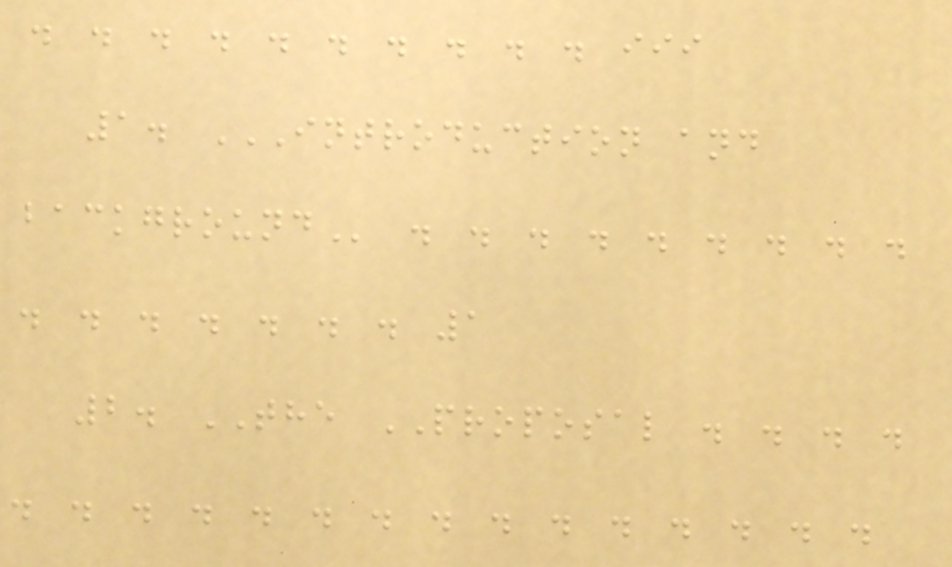. . . . . . . . . . iii
1. INTRODUCTION AND
BACKGROUND . . . . . . . . .
. . . . . . . 1
2. THE PROPOSAL . . . .
. . . . . . . . . . . . . . .
